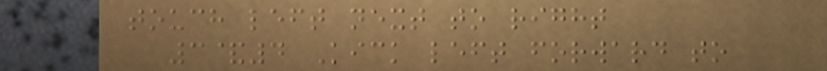touch left next to right
3&4 Kick left forward to
